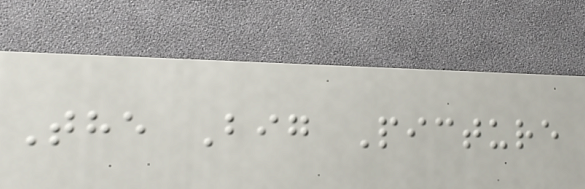The Big Picture
